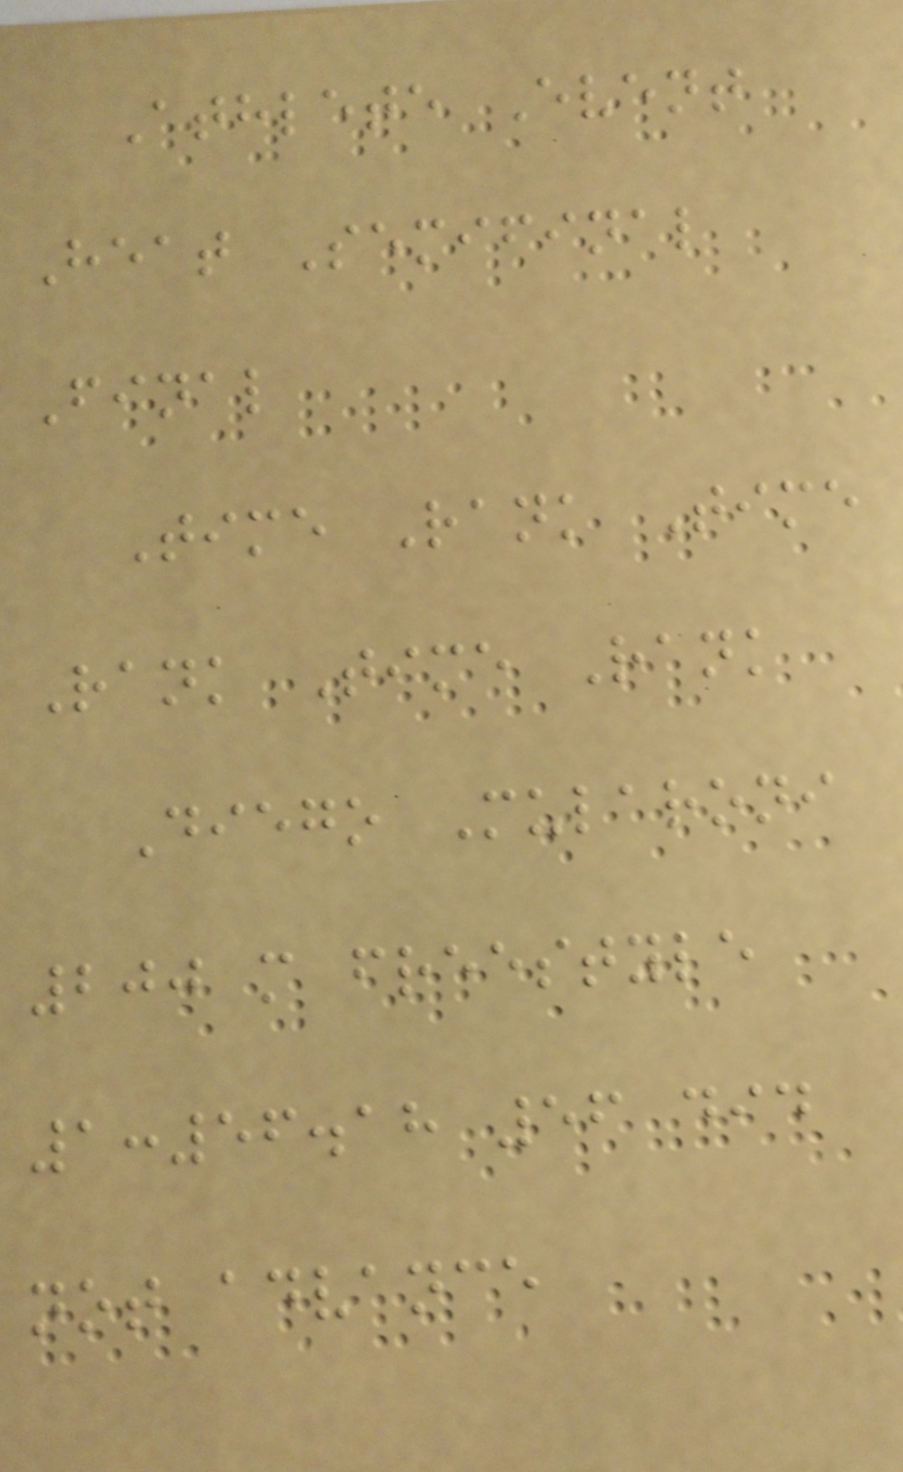Athlete Event
Heat Semifinal
Final
Time Rank Time
Rank Time Rank
Diego Mularoni
200 m freestyle
1:56.18 56 did
not advance
